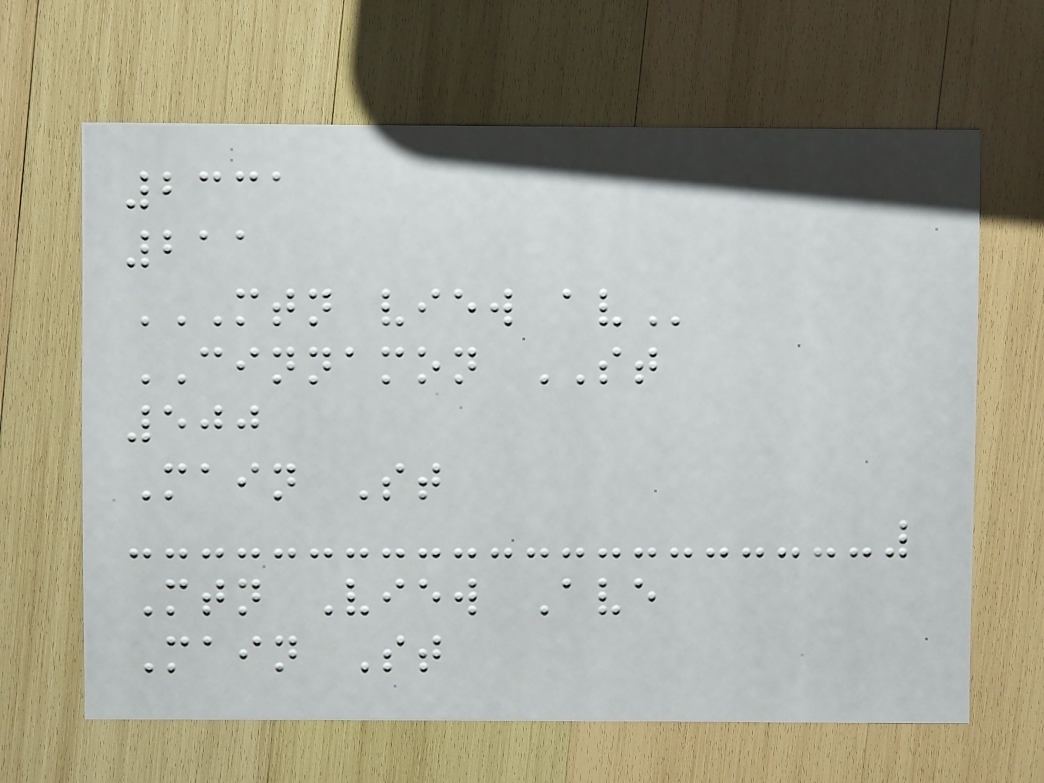2331
211
MTN VIEW AV
CINNAMON ST
500
Main St
Mtn View Ave
Main St
